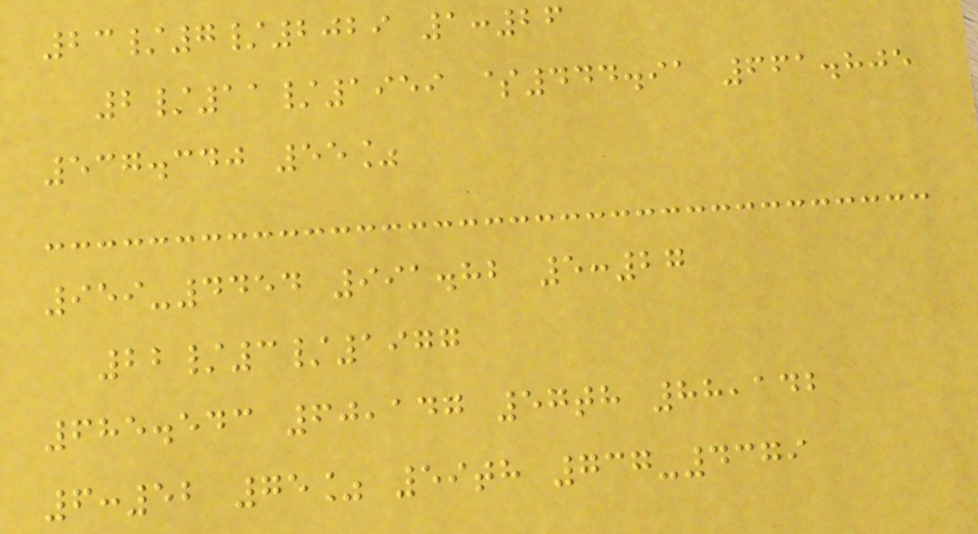23/7/2029 1:26
2/11/1959 $444.91 661.805
537.340 55%
959-4454 991.82 5:27
22/3/1977
685.543 60,147 57th 88,142
6:52 75% 59th 737-4379
